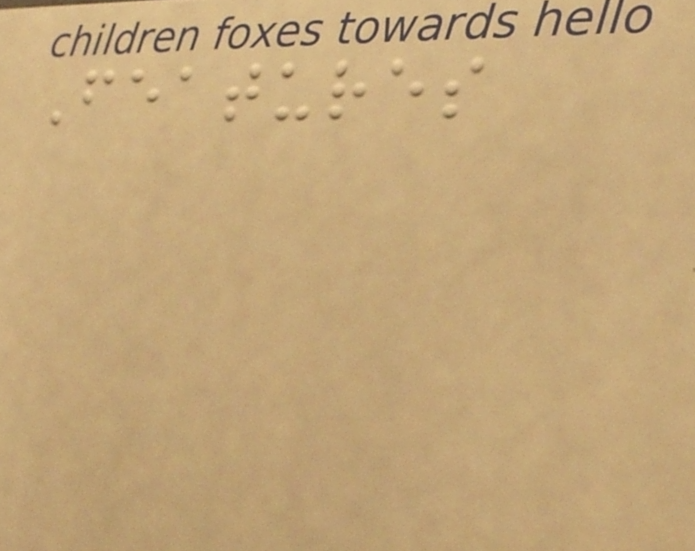Features
